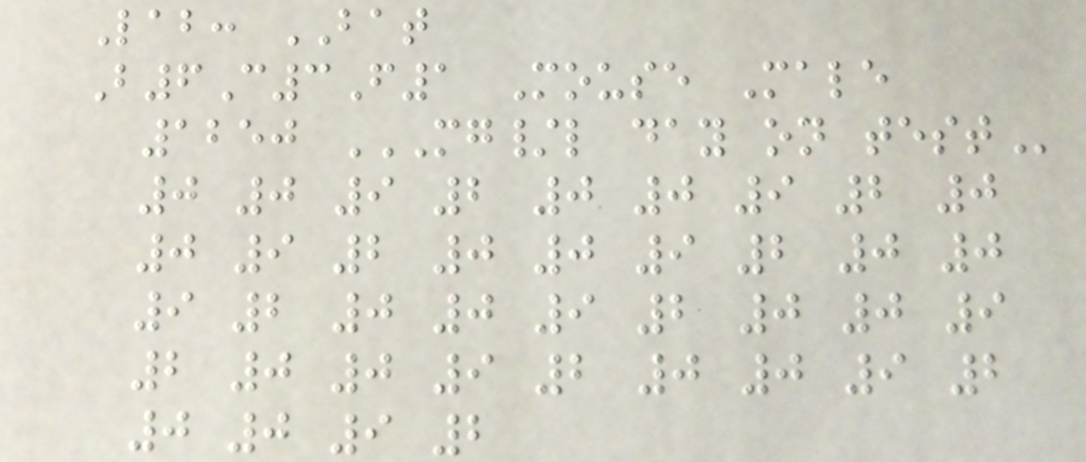Lab: BAT
B6C3F1 Mouse Male
1250 MG/L DAY ON TEST
0 0 9 2 0 0 9 2 0
0 9 2 0 0 9 2 0 0
9 2 0 0 9 2 0 0 9
2 0 0 9 2 0 0 9 2
0 0 9 2
